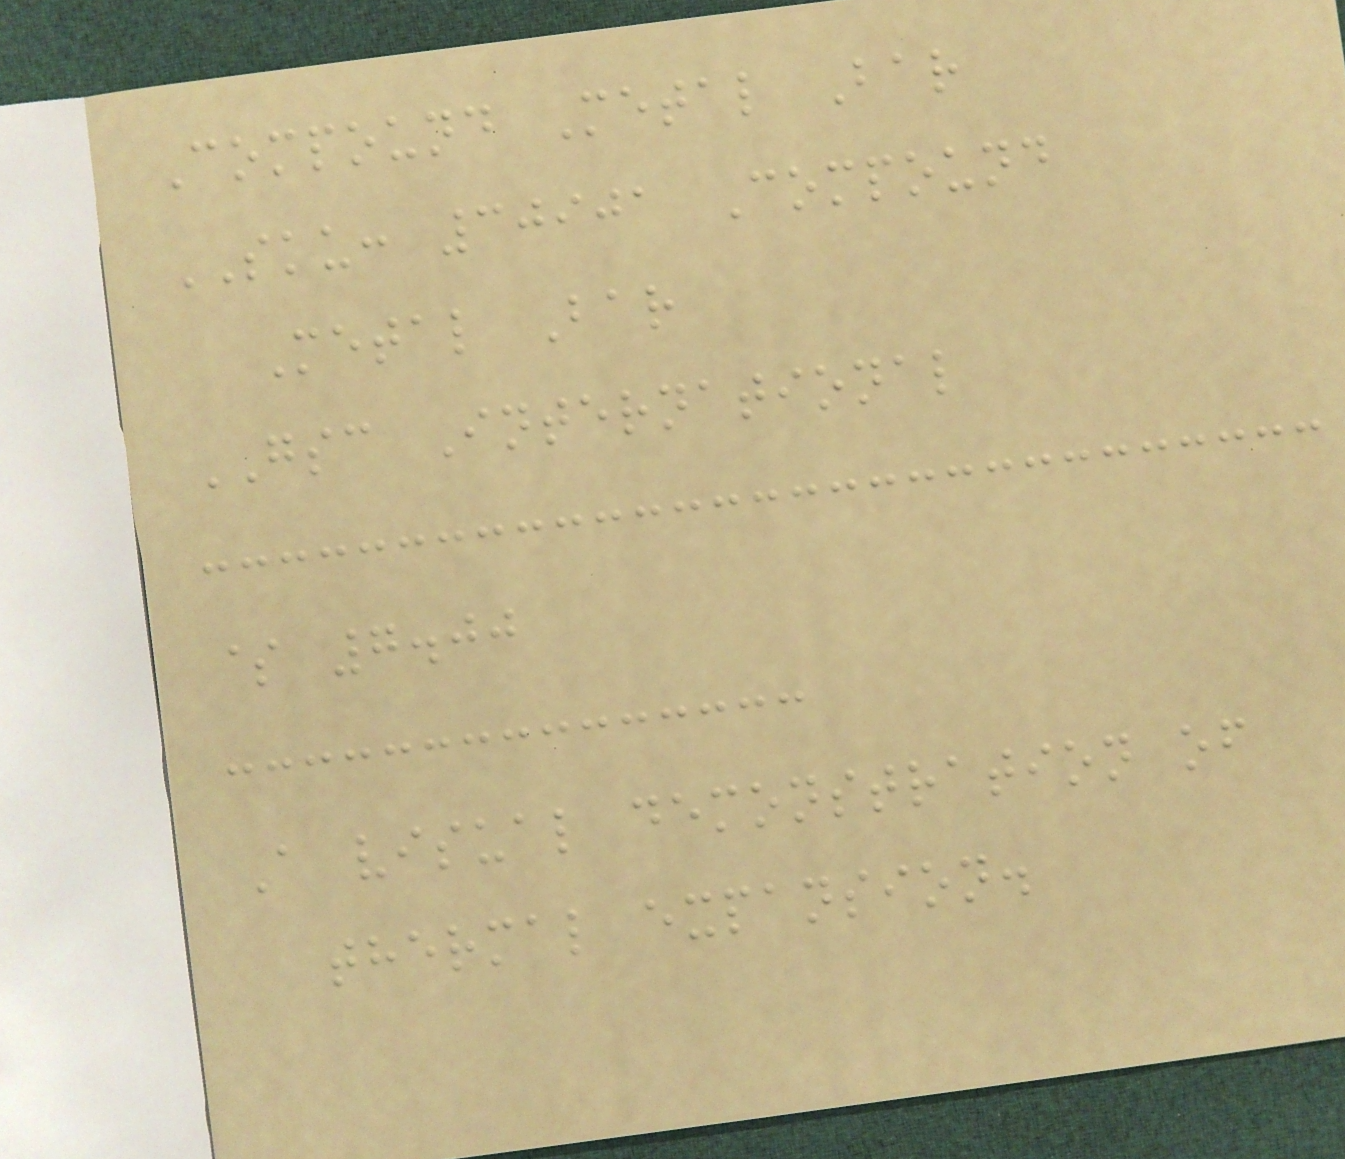Compound Metal Bar
SKU: 30901 Compound
Metal Bar
GSC International
$ 7.00
A visual demonstration of
thermal expansion.
